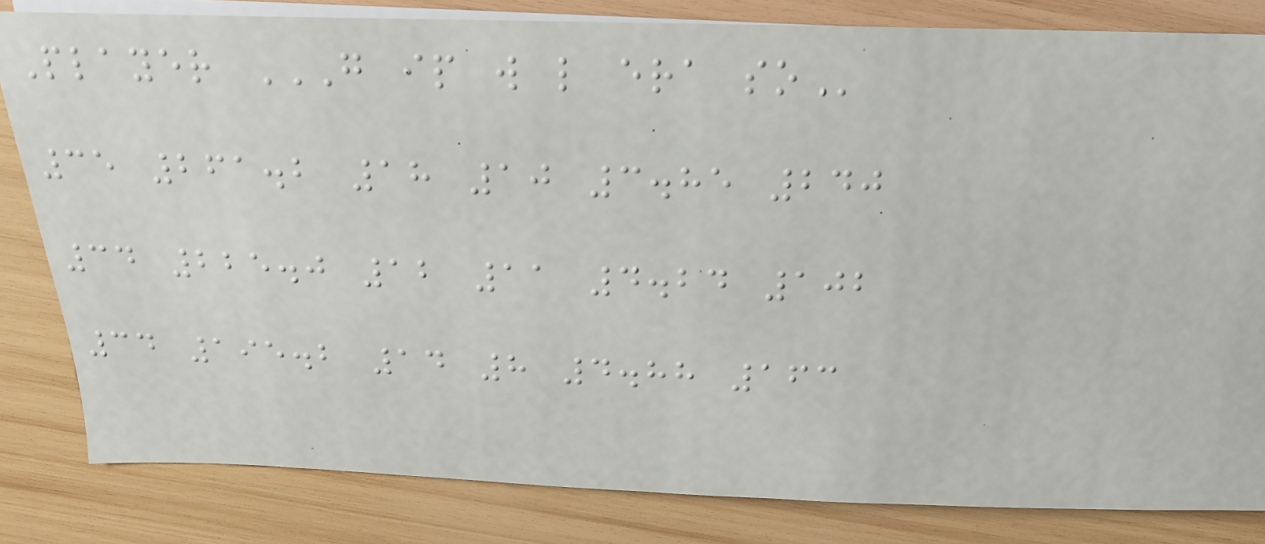Player G IP W L ERA SO
35 261.2 18 10 3.85 240
34 225.0 12 11 4.24 102
34 195.2 14 8 4.88 163
